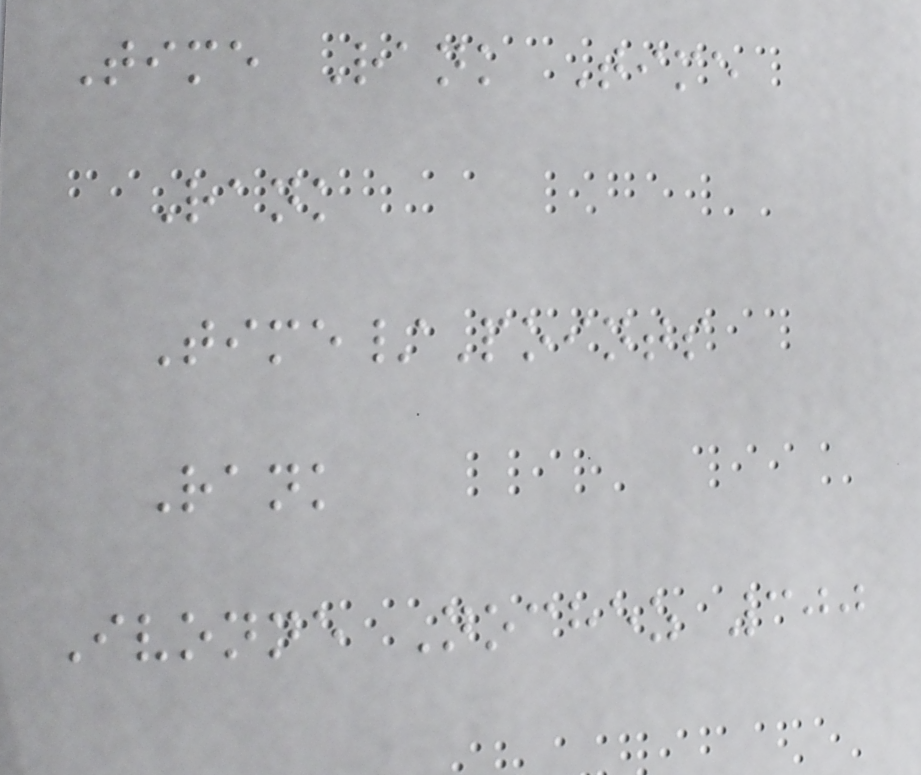Time Rank Time
Rank
Time/Points
Rank
Ivonne Nochez 300
